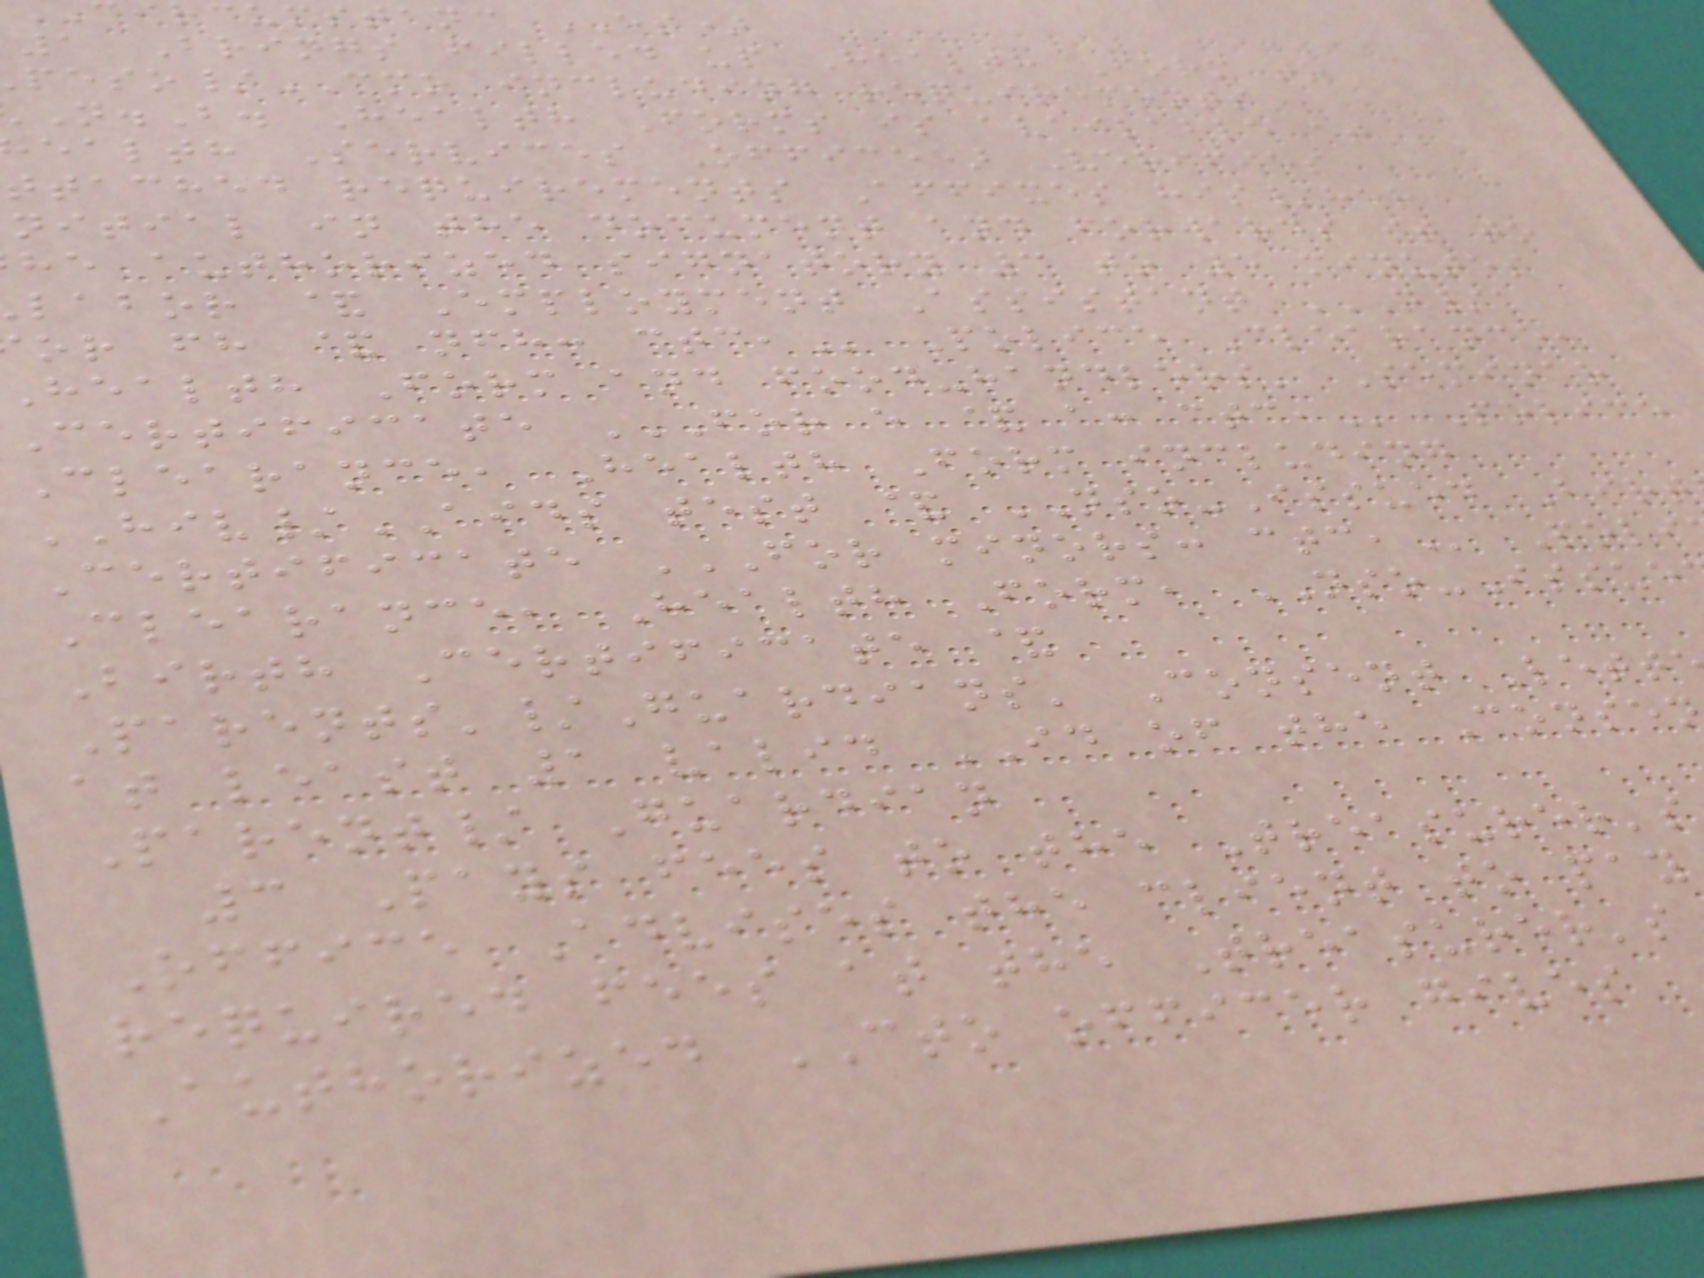cumstanc ES)
1 Brings filled up Health Form to
/CMO including requirements
N.B. Health Forms is available at
ealth Services Office) Verifies
ttached requirements Affixes his/her
nitial in the document and forwards it to
he authorized signatory 3 to 5 minutes
or fh & nfh:
health Form and food-handlers' Seminar
Certificate FOR E & A: CTC, Police
Clearance, Health Form including
HIV/AIDS test & NSO-Issued Birt
Certificate FOR MINORS: CTC, Poli
Clearance, Health Form, NSO-Issue
Birth Certificate &
Parents'/Guardians' Consent Lett
at least 1 valid ID of the Conse
Parent/ Guardian
3 Pays fees to the Treasurer's
Office Advises the client to pay
required fees at the Treasurer's
Authorized CTO officer gives
